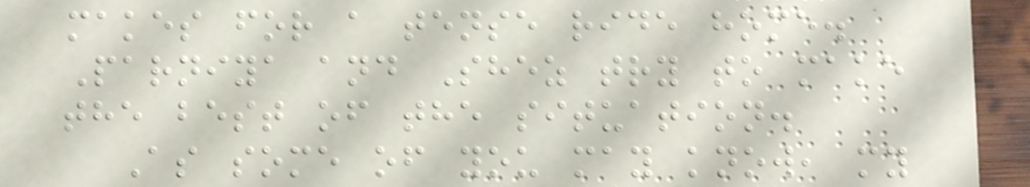makes for a tense ride home.
Parniya and Shez try to make
the best of the situation.
As some of you may know, my
